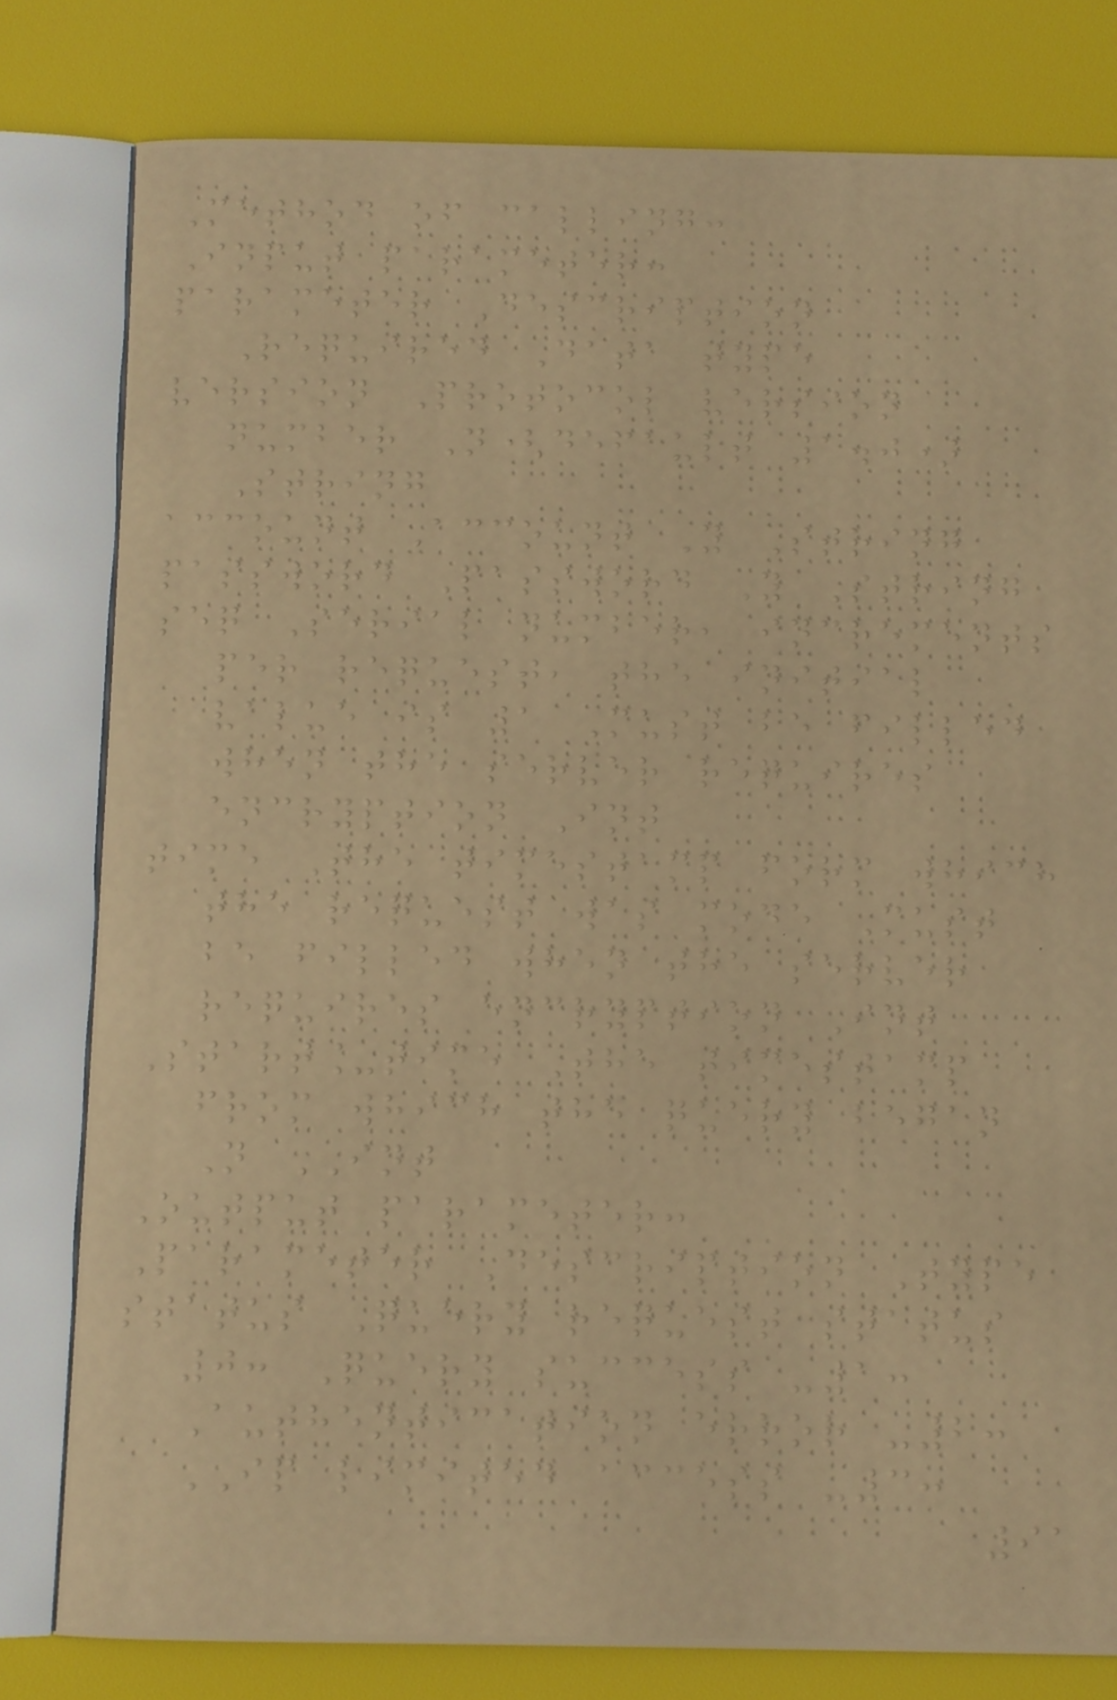Method of calling:
Input parameter:
parameter Description
Required Data type
version Protocol version
number N(default 1.0)
String
account Account Y String
password Password Y String
seq Serial number, increments
per request, the initial
value is 1 Must be filled
when the server requires
encryption Int
time The timestamp form which
the request was mode Must
be filled when the server
requires encryption Int
Start_time The timestamp
from which the query began
N INT
Output parameter:
Parameter Description Type
status Query request status
0: Query success -1:
Authentication error -2:
IP limited access -3:
91
